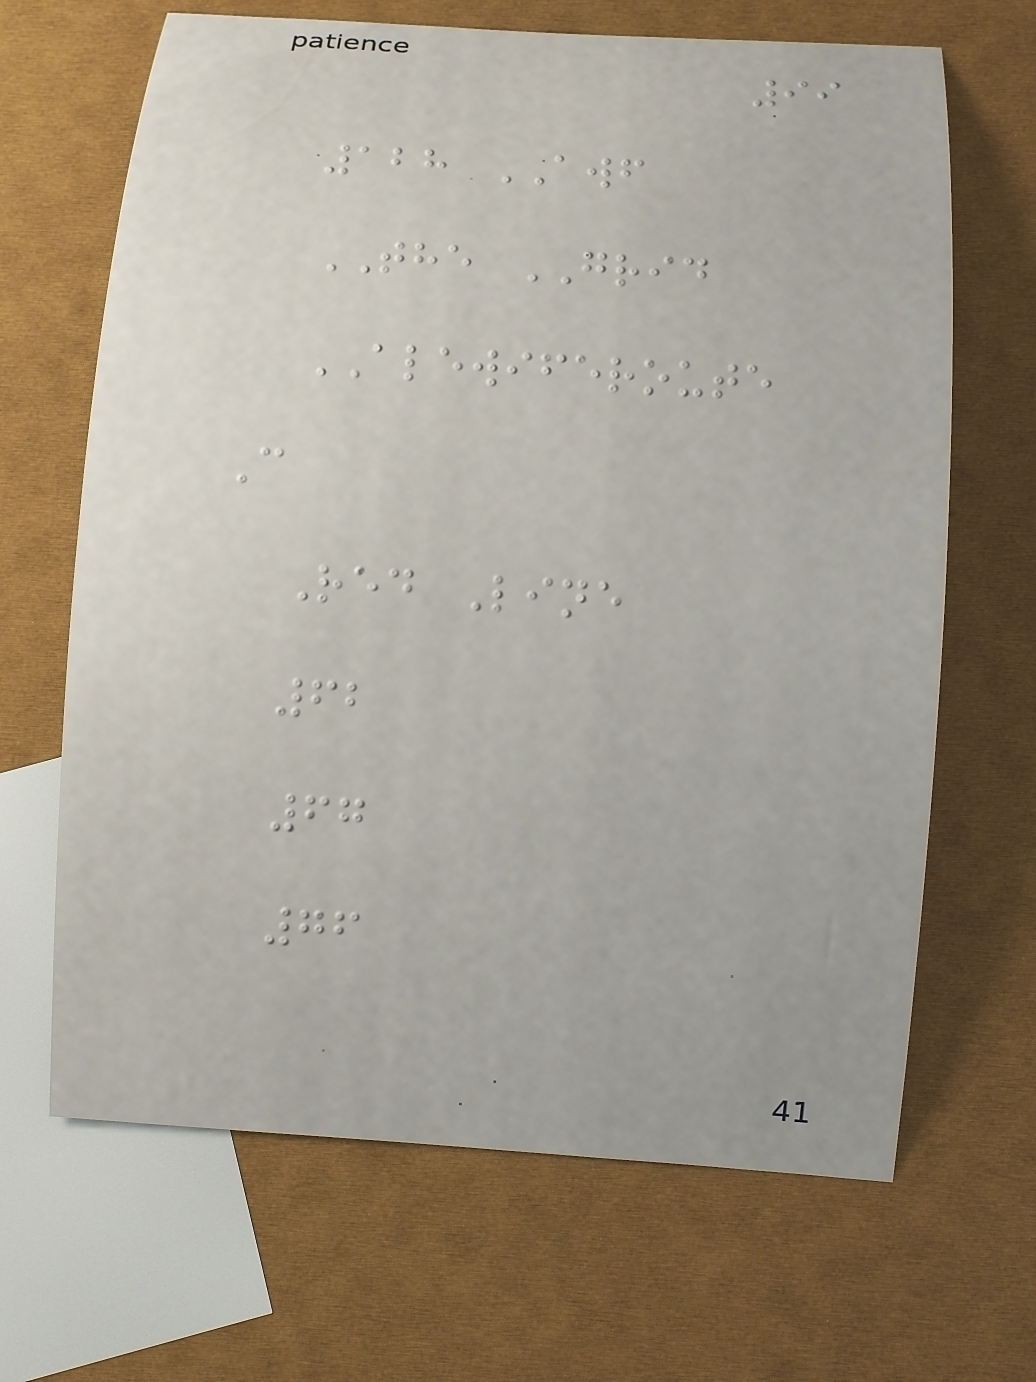99
128 AWF
THE GRID
ALEWIFEROUTE
C
Red Line
62
67
76
